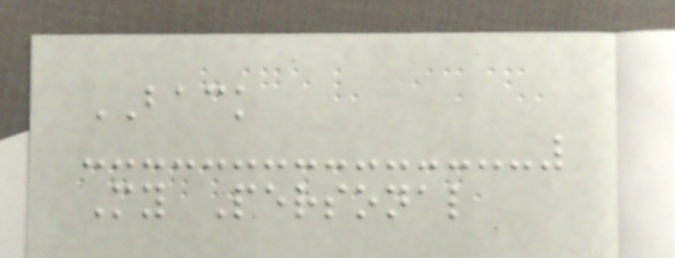BACK
My Personal
